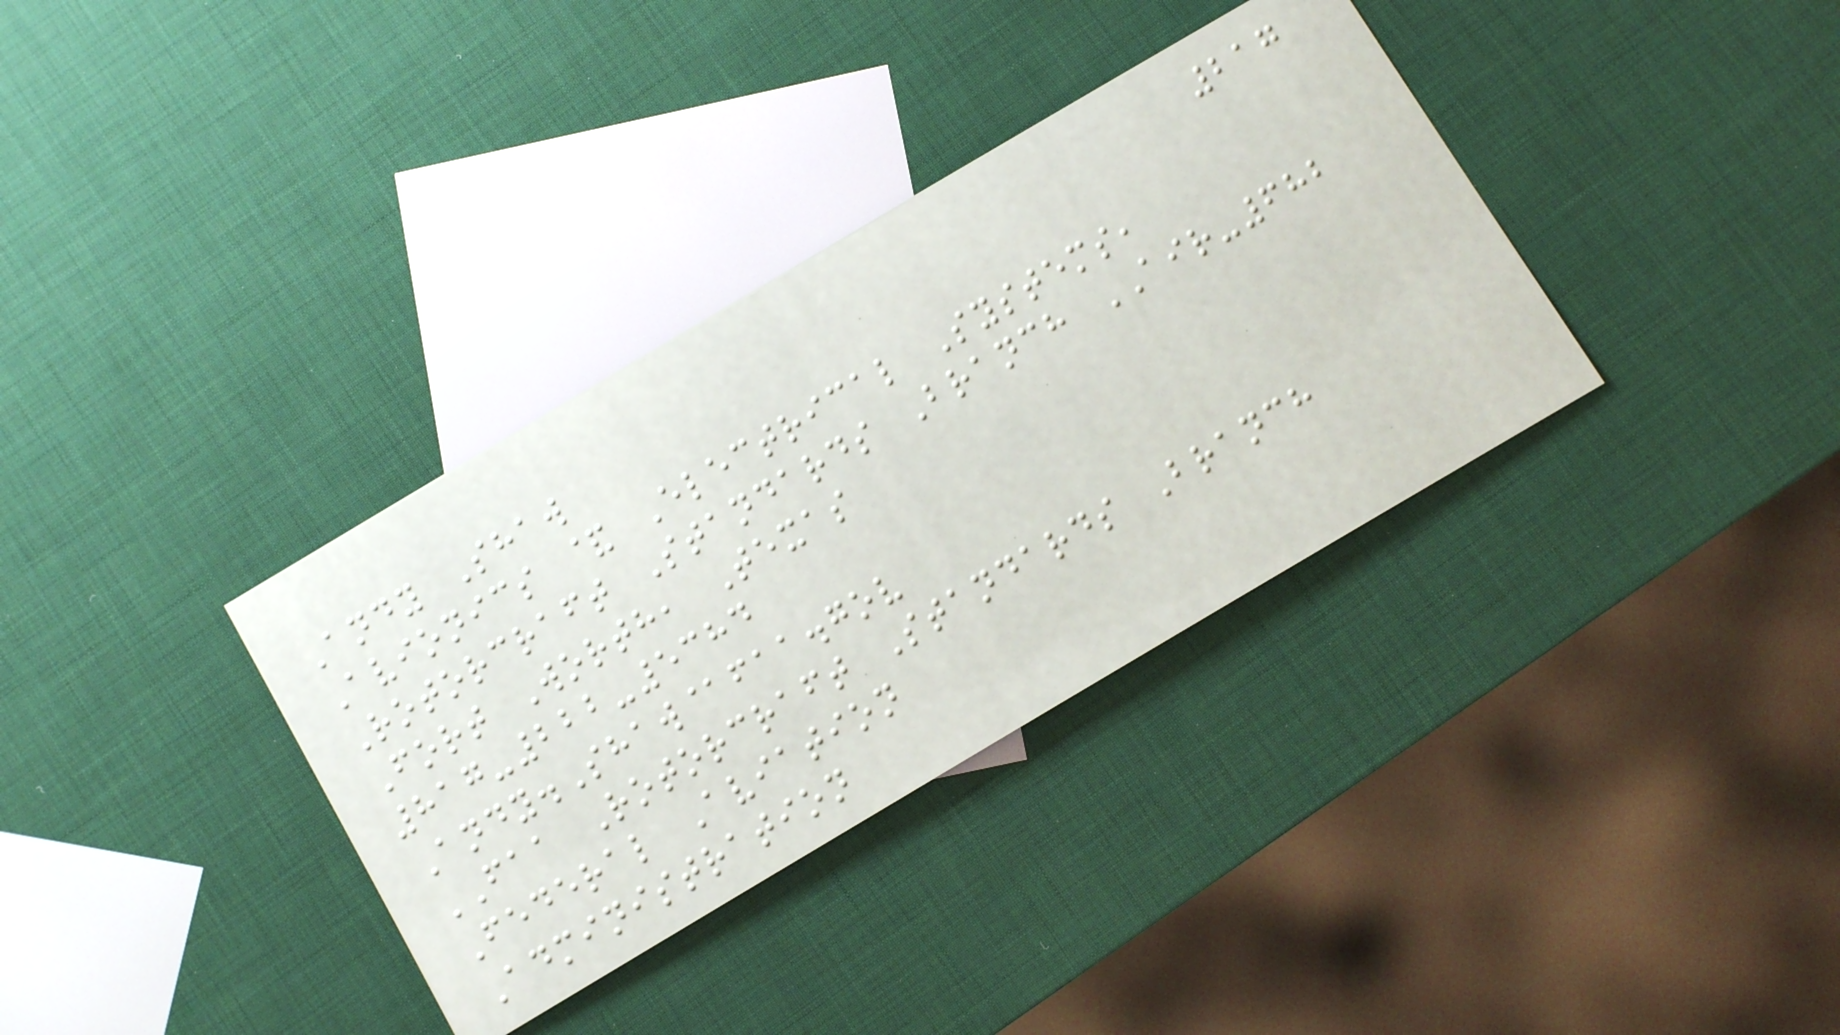217
Andy Shaw
Avionics & Electrical Systems,
Rotorcraft Standards Branch AIR-682
Fort Worth, Texas
817-222-5384
Andy.Shaw@faa.gov
FAA Rotorcraft Standards Branch
Federal Aviation
Administration
